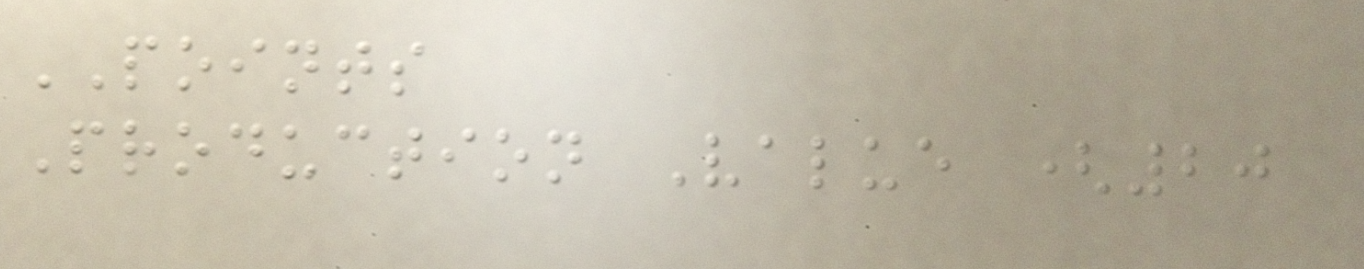POINTS
Production Value (20
